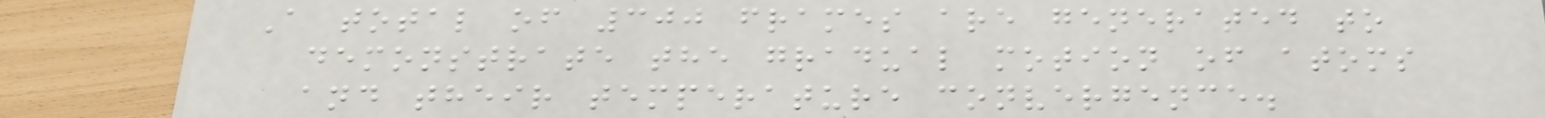A total of 300 frames are generated to
demonstrate the gradual motion of atoms
and their temperature convergence.
